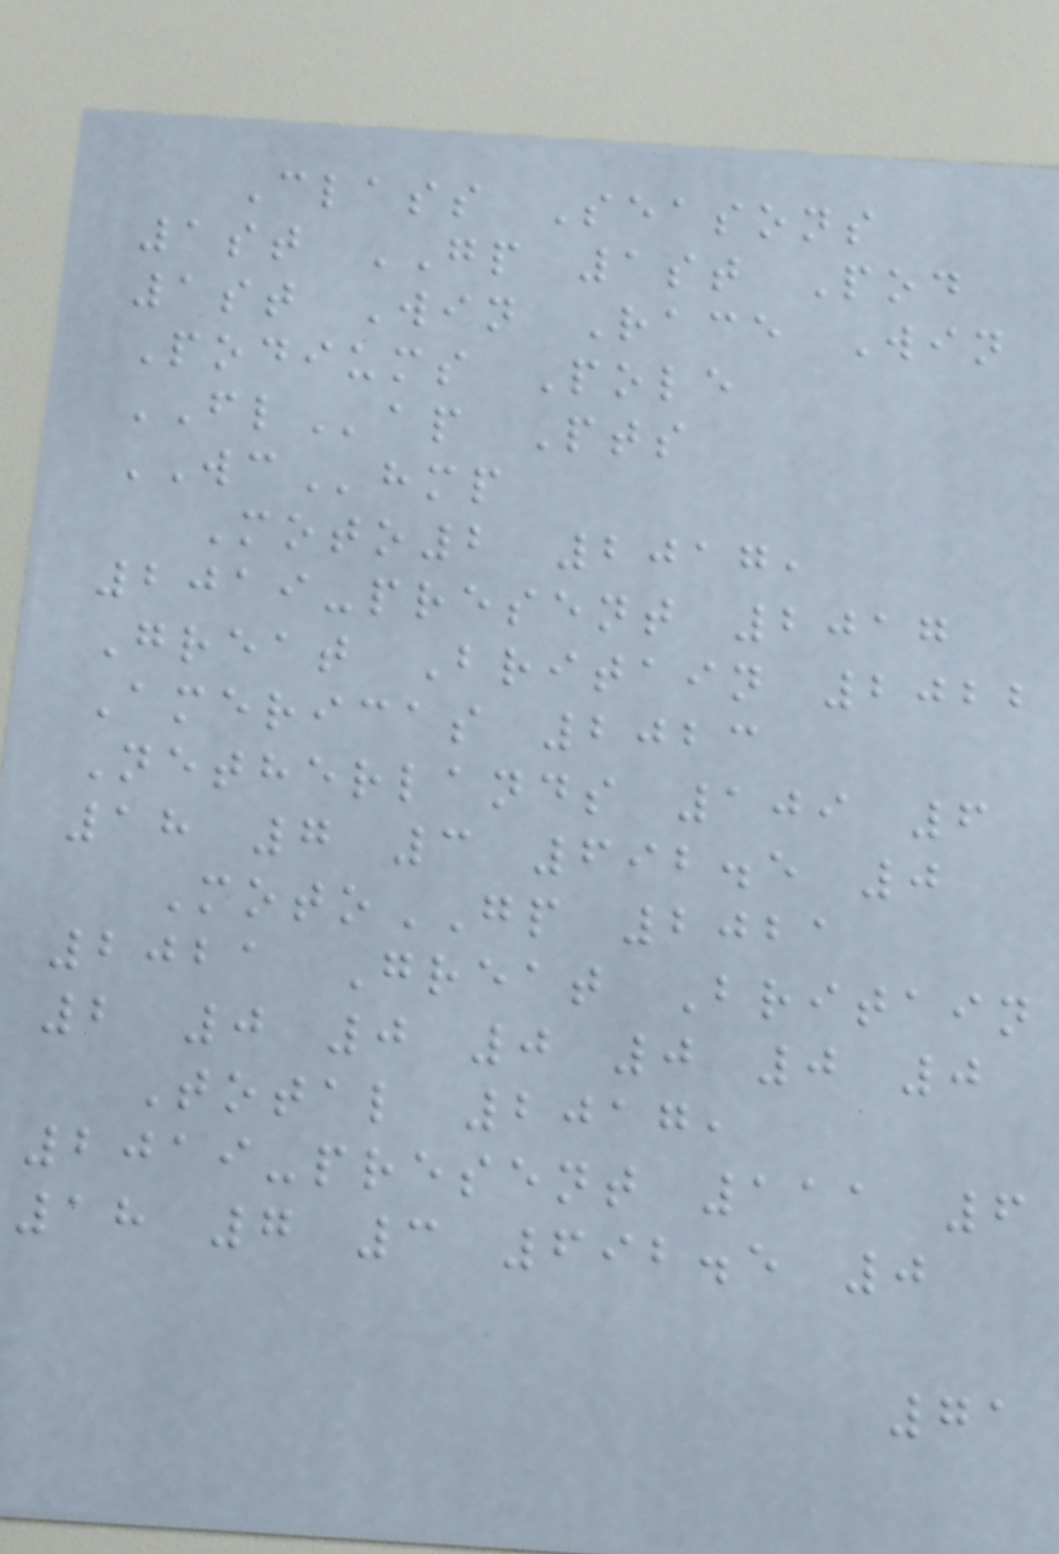Class Seasons
1st GP 1st Pod
1st Win Race Win
Podiums Pole
FLap Pts
WChmp
Moto2 2017,
2019-present 2017
Great Britain 2022
Americas 2023
Netherlands 109 6
18 7 3 692.5 0
MotoGP 2021
2021 Great Britain
2 0 0 0 0 0 0
Total 2017,
2019-present 111 6
18 7 3 692.5 0
71
